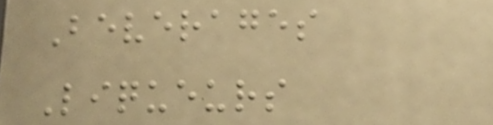Beverages
Liqueurs
